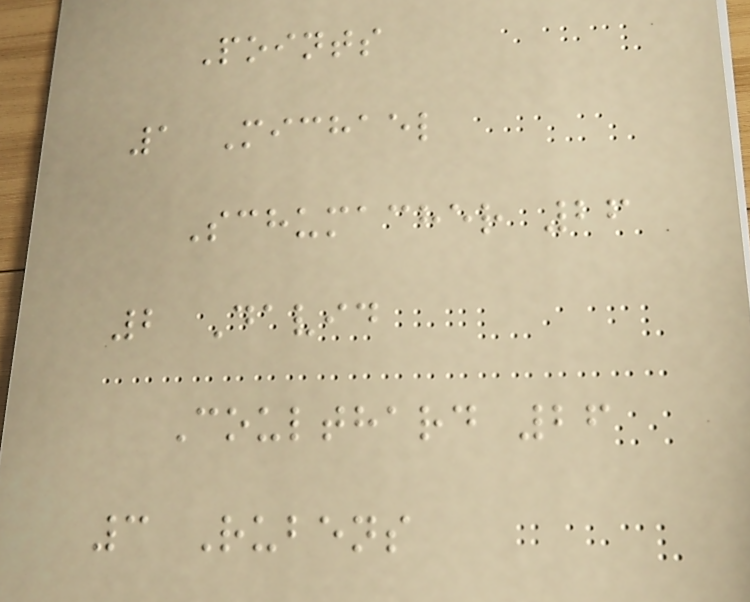Points
1 Michael
Schumacher 26
2 David
Coulthard 26
3 Rubens
